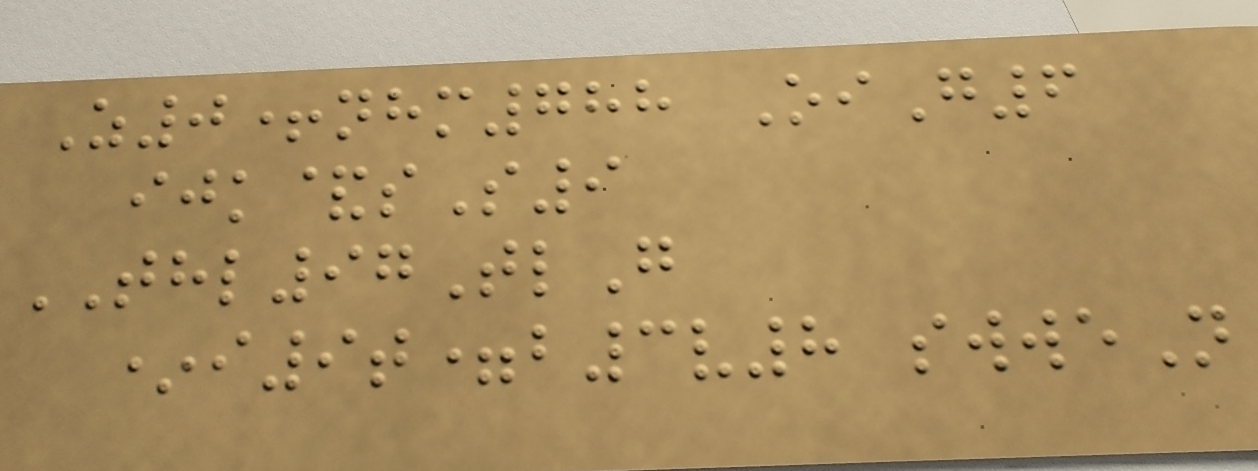Z0+nhm788 OiG6
ijk&sS9
THL97TlG
*i9t=b3v8 swweN
